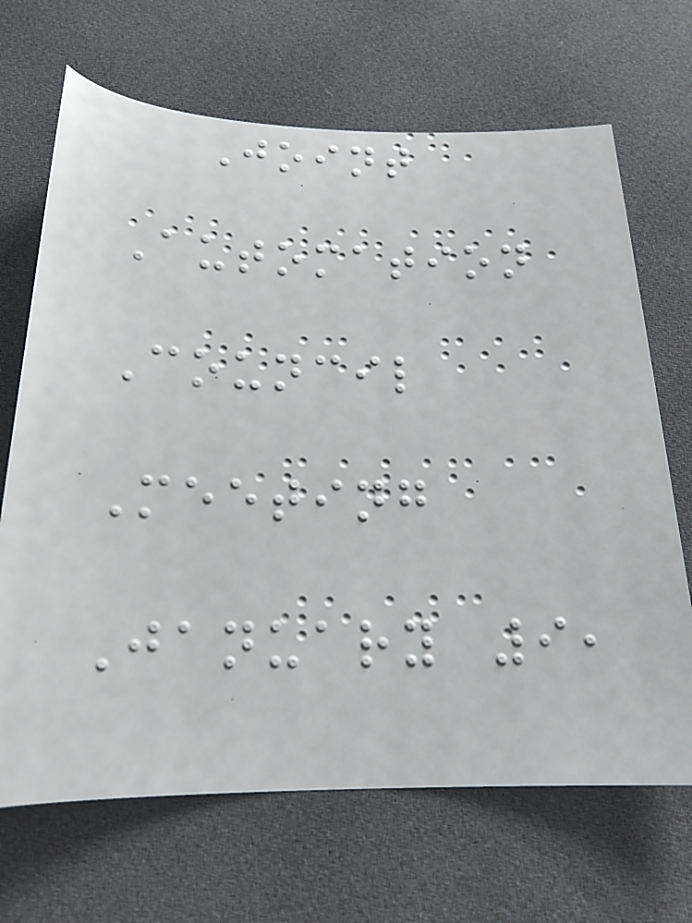Joint
Automation
Council
Meeting
January 9,
